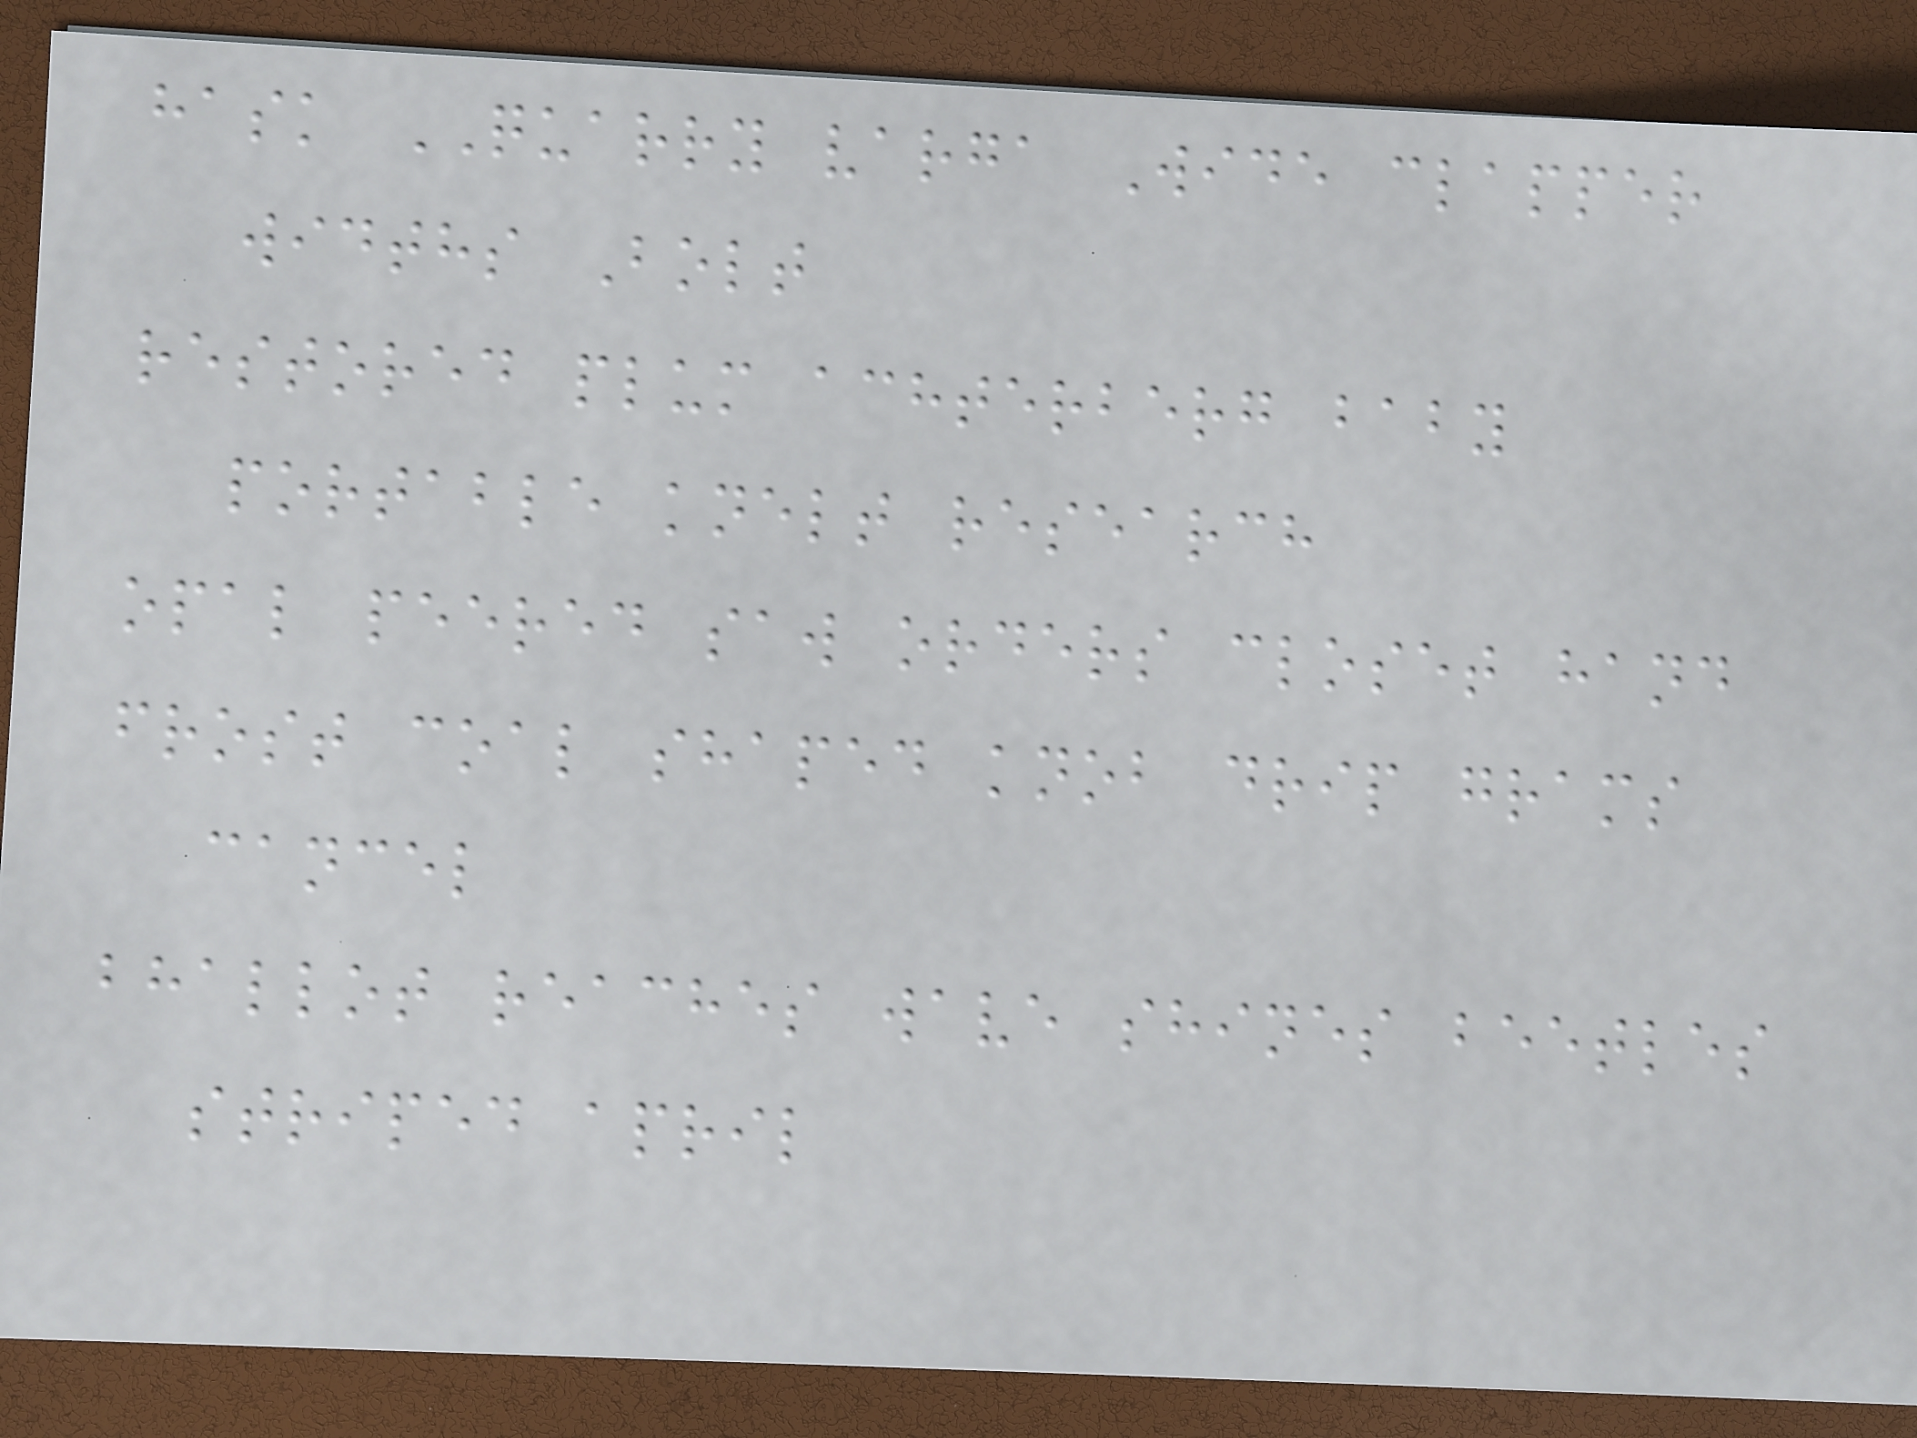hask QUARRY varga Wide clapper
widths Bolt
restored plum achterberg baby
portable knelt research
opal peered saw orders closet hand
frost coal shaped knob drip grams
cancel
bhallot reaches wave shines beetles
striped april
